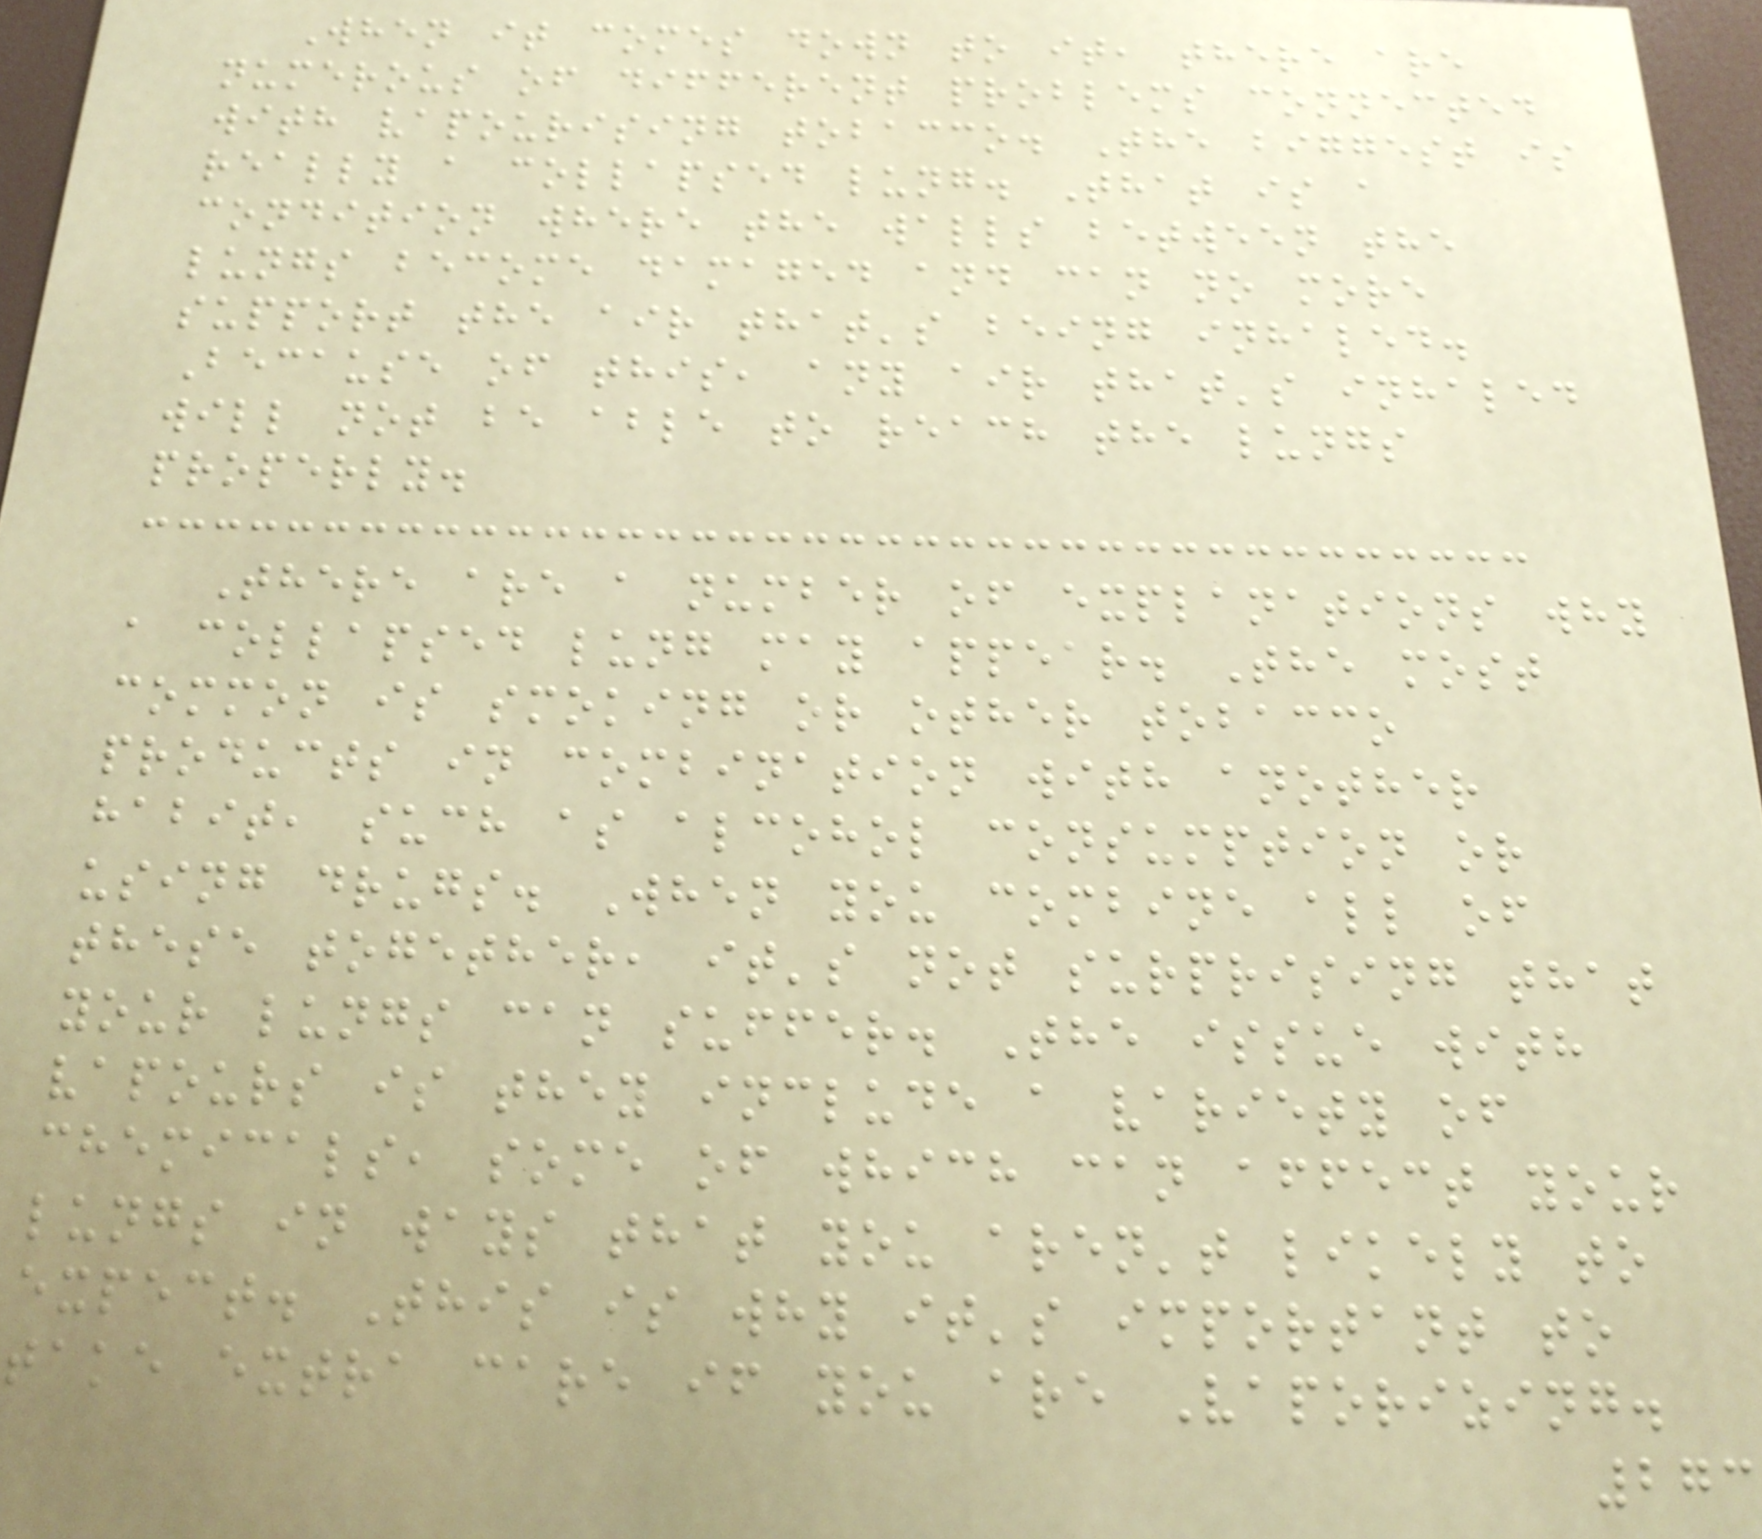When it comes down to it, there are
numerous of different problems connected
with vapourising tobacco. The biggest is
really a collapsed lung. That is a
condition where the walls between the
lungs become damaged and can no more
support the air that's being inhaled.
Because of this, any air that's inhaled
will not be able to reach the lungs
properly.
There are a number of explanations why
a collapsed lung may appear. The most
common is smoking or other tobacco
products in combination with another
habit, such as alcohol consumption or
using drugs. When you combine all of
these together, it's not surprising that
your lungs can suffer. The issue with
vapours is they include a variety of
chemicals, some of which can affect your
lungs in ways that you aren't likely to
expect. This is why it's important to
take extra care if you are Vaporizing.
273
